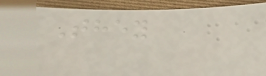They
